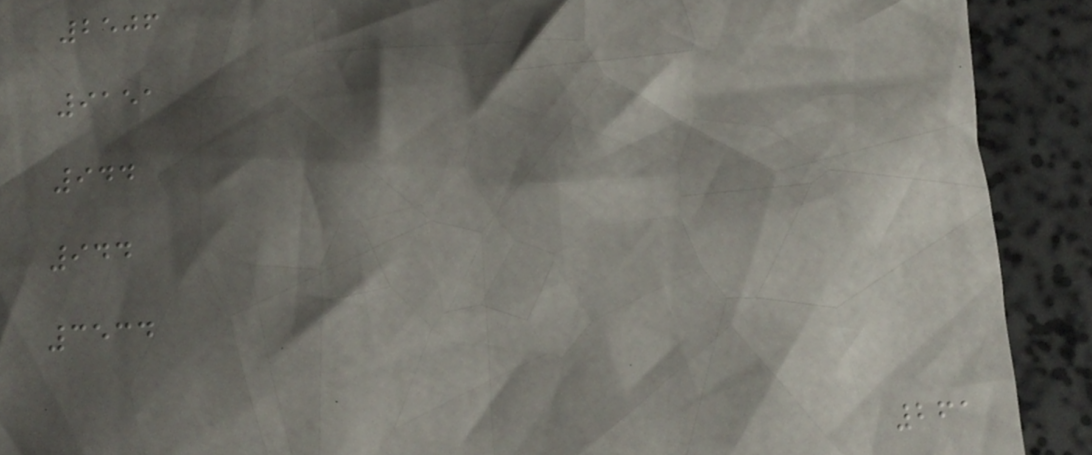2506
9151
944
944
3534
261
